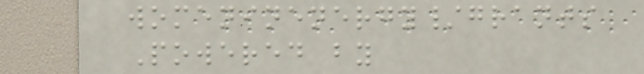womeninenergy/grants
Powered by
